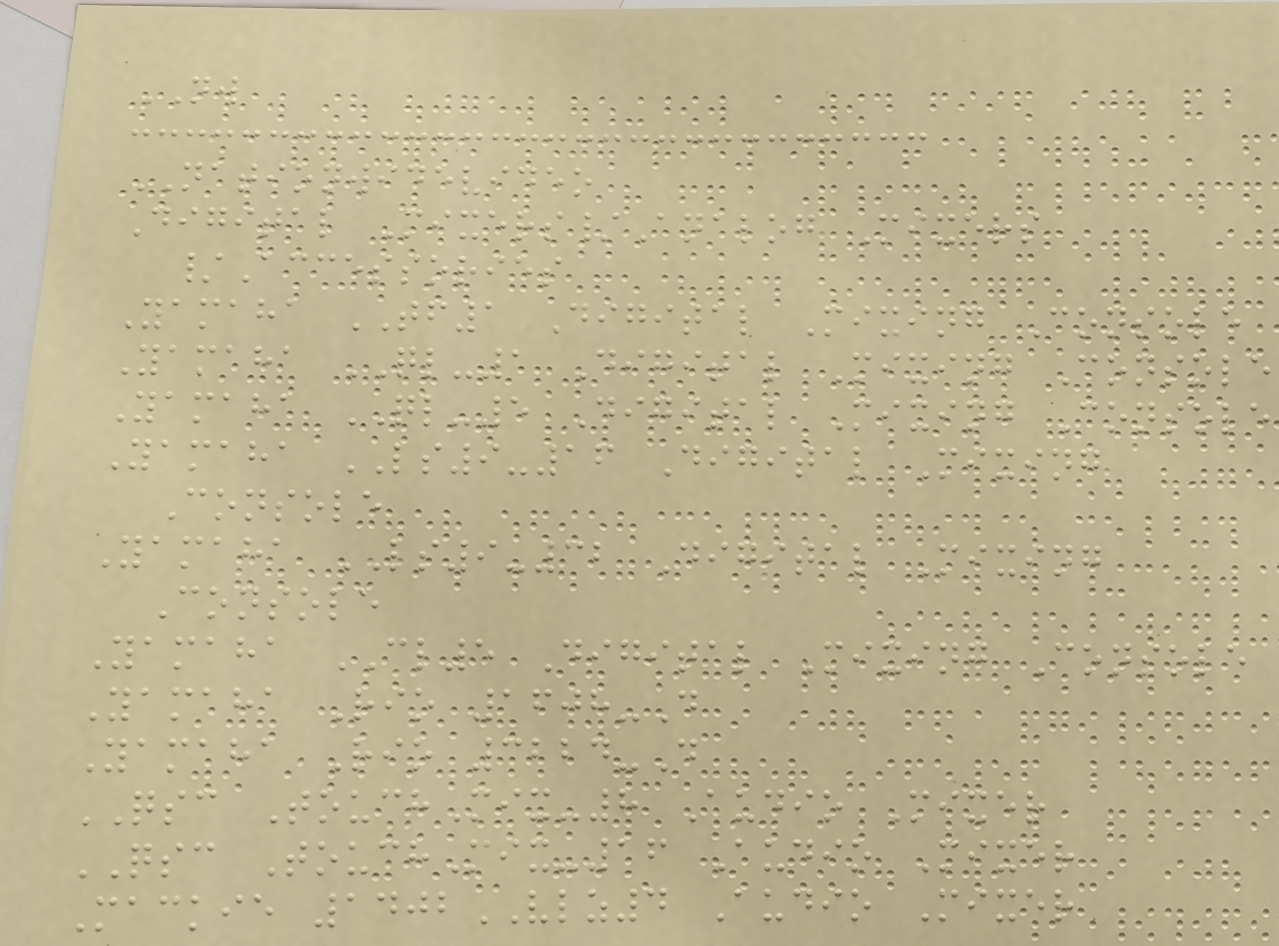NW
NATIONWIDEVIDEO
Digital Mixers/Analog Mixers
/Accessories
Yamaha TF1 Digital Mixing Console
Yamaha QL-1 Digital Mixing Console
Yamaha QL-5 Digital Mixing Console
Yamaha LS9-16 Digital Mixing
Console
Yamaha LS9-32 Digital Mixing
Console
Yamaha CL5 Digital Mixing Console
Yamaha Rio 1608-D
Yamaha Rio 3224-D
QSC TouchMix-8 Audio Mixer
QSC TouchMix-16 Audio Mixer
Mackie 1402VLZ4 Audio Mixer
